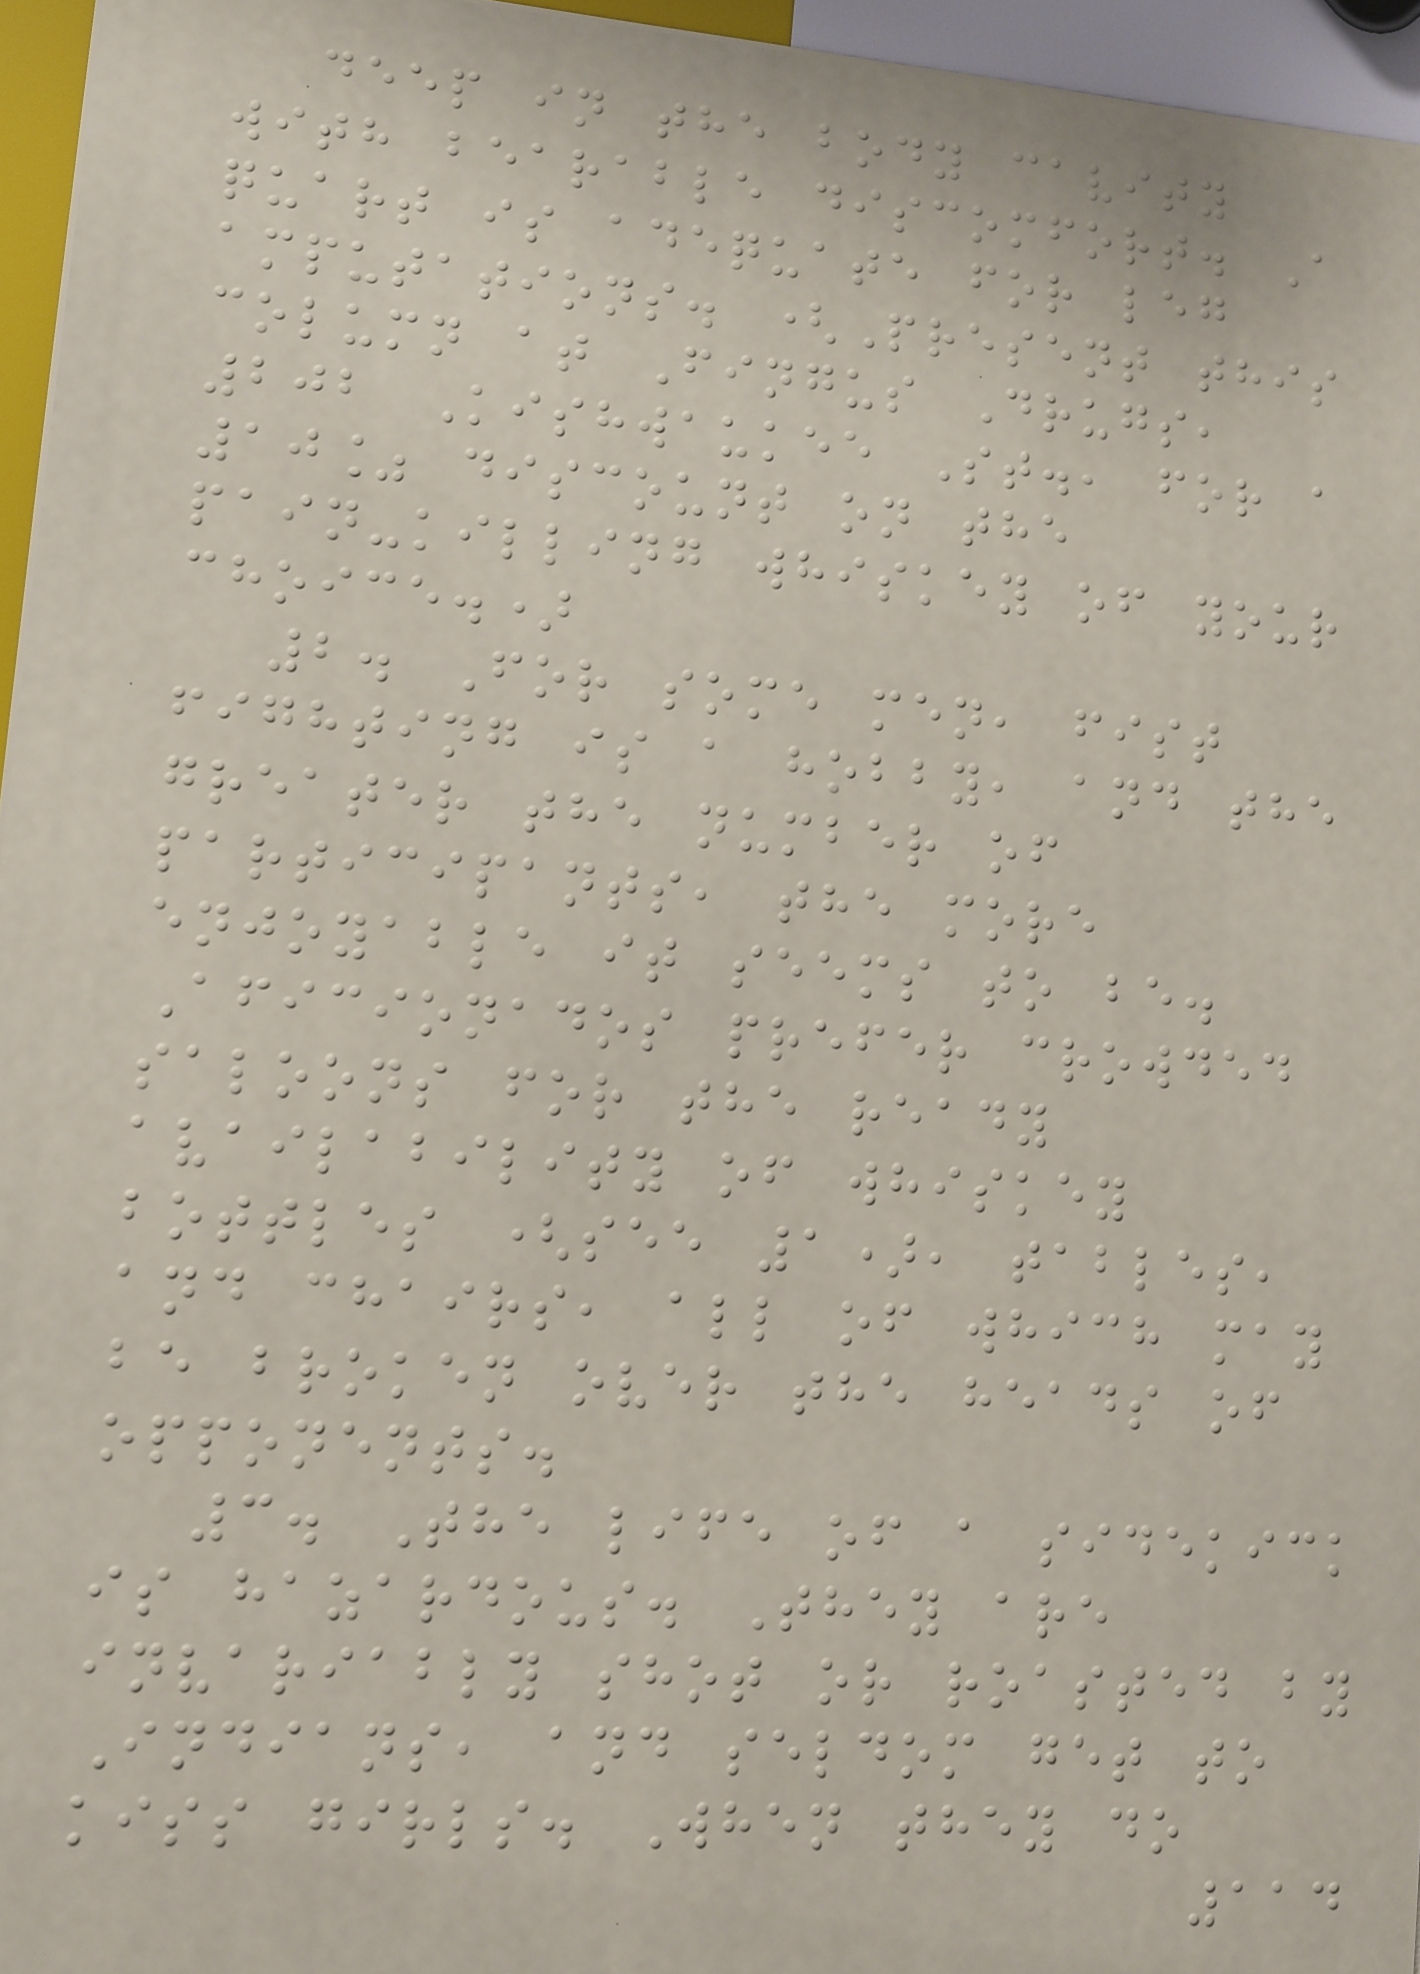deep in the body cavity
with bearable discomfort. A
quart is adequate for leg
amputations. (Present this
column at Fingus Drugs,
202 Kishwaukee St., for a
10% discount on the
pain-killing whiskey of your
choice.)
2. For some men, fist
fighting is a hobby, and the
greater the number of
participants, the more
enjoyable it seems to be.
Aficionados prefer crowded
saloons for the ready
availability of whiskey
bottles (see 1), tables,
and chairs, all of which may
be broken over the heads of
opponents.
3. The life of a sidekick
is hazardous. They are
invariably shot or roasted by
Indians, and seldom get to
kiss girls. When they do
114
